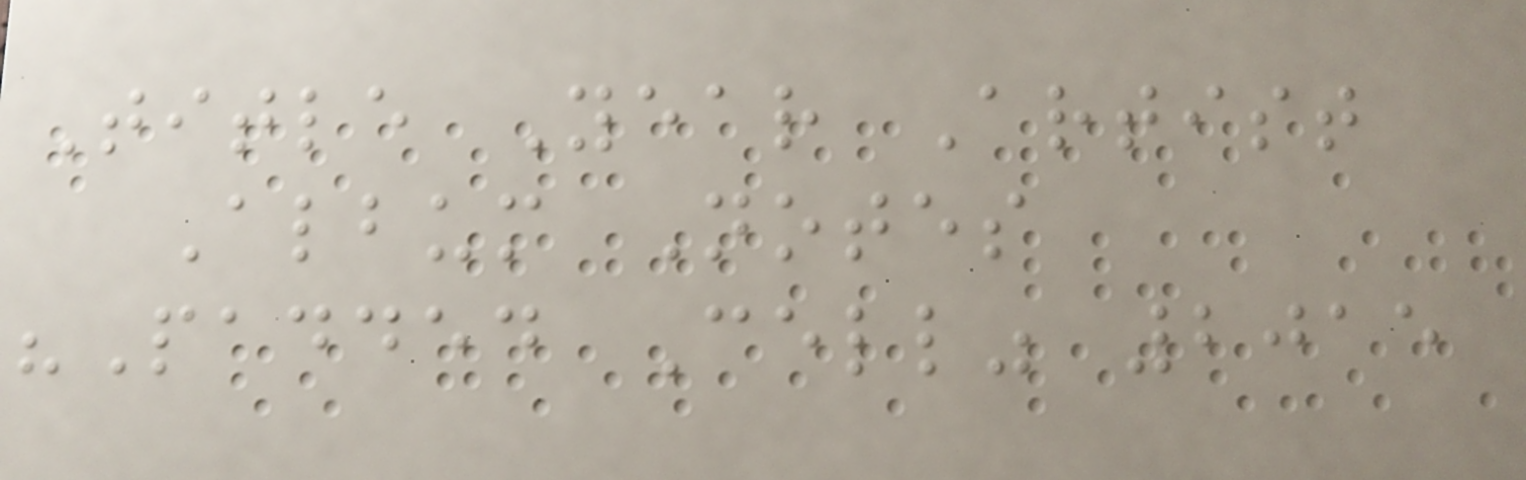Title Year Artist
Album Notes
"Padded Cell" 2015
